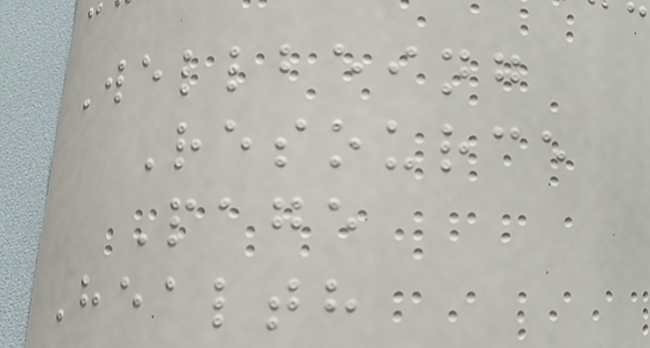Wellbeing
Resource
Page
Health
